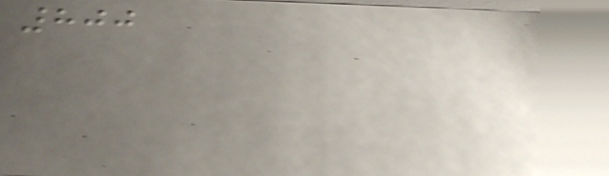800
